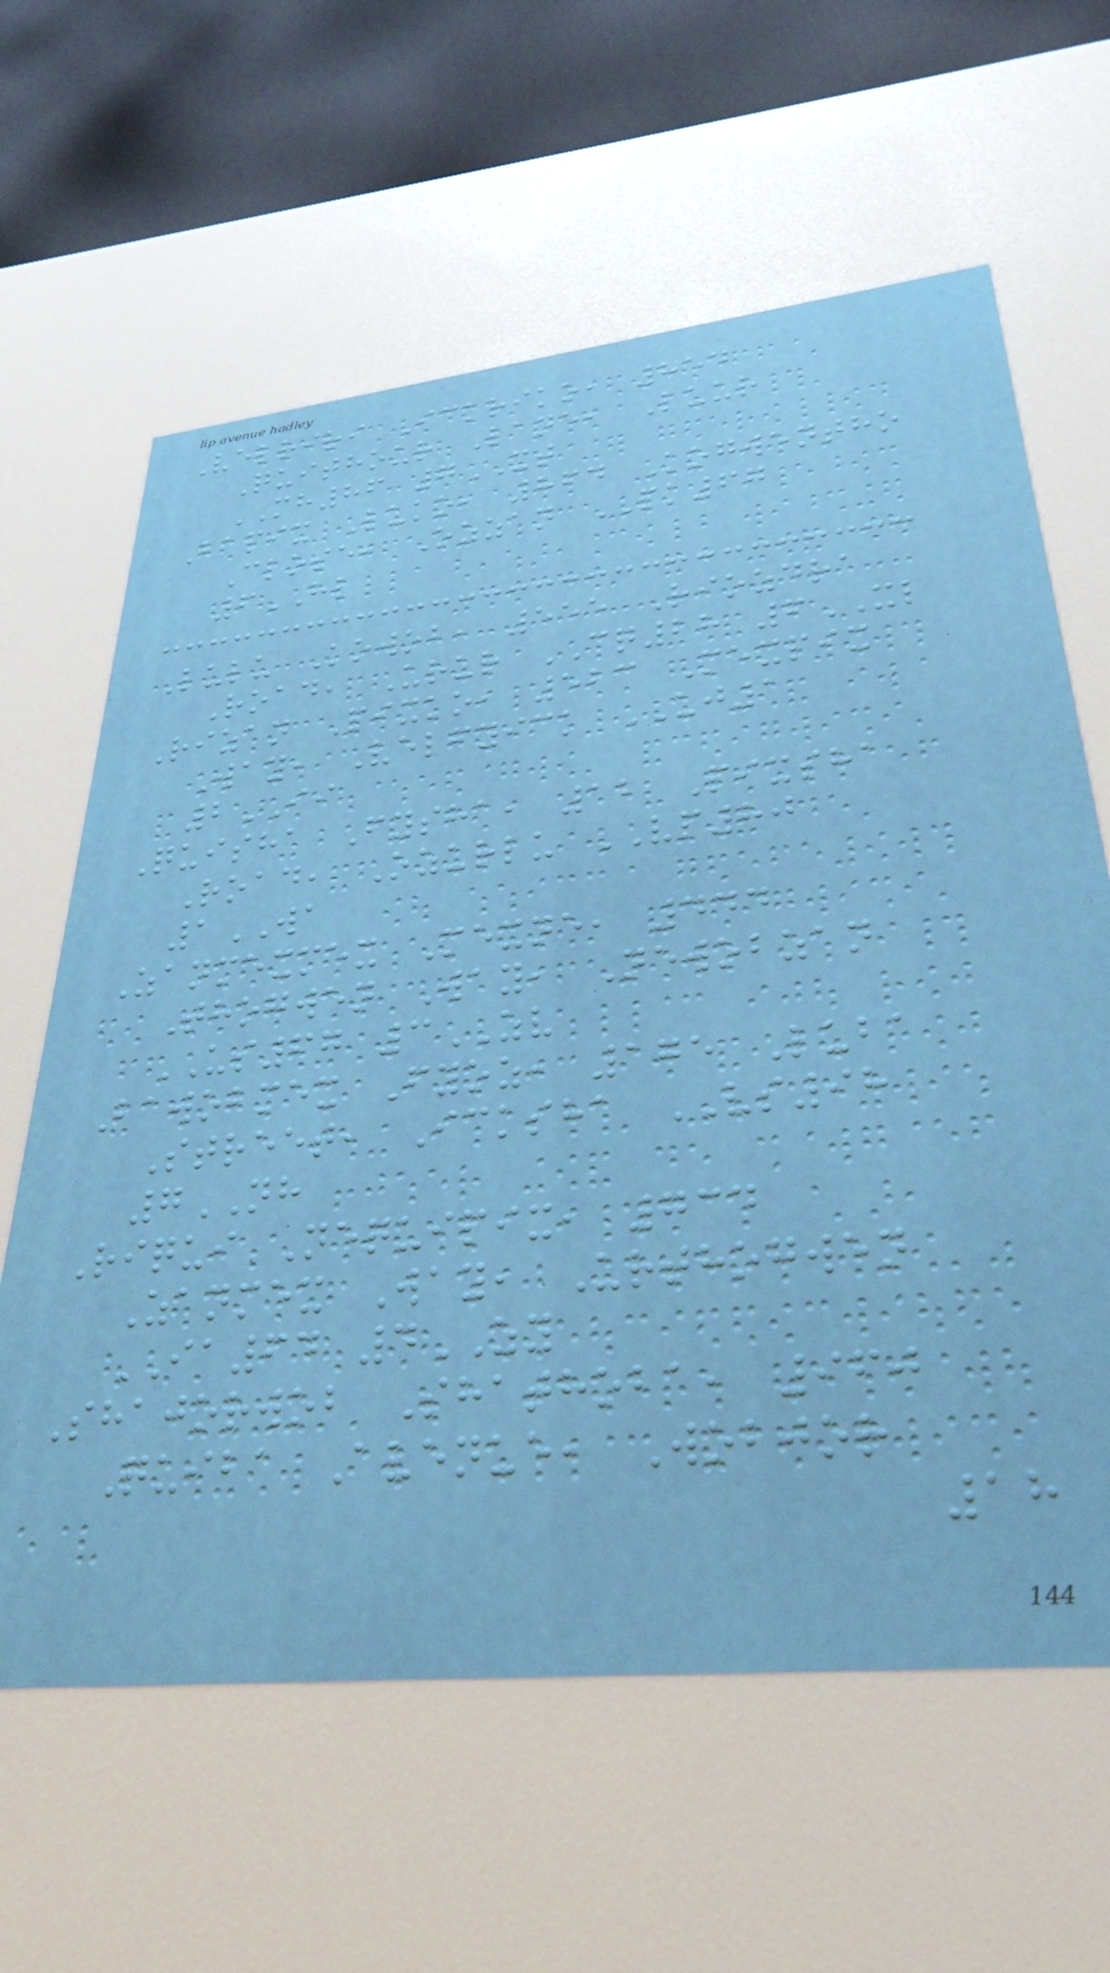Velriri Ickriko, 854
Quithour Lane, Luur
MH86 7XT
Bapix Luko, 864 Kogwentho
Close, Ozzan PK67
6HL
Lulu Kowob, 555 Riozdra
Road, Urur CQ28 6XL
Rizan Pixko, 523 Mexpix
Way, Velfyick UJ1
2II
Quisha Fysha, 12 Pixsha
Road, Ozurlu VP80
1WA
Zanmexmex Mexne, 444
Thogwen Way, Newobzan
US67 3ZV
Bawobmex Fyoz, 175 Luba
Street, Icksha VS98
7NH
Riqui Nequipix, 734
Zanmex Way, Urthogwen
IA64 4ZY
Shajorwob Shathoba, 960
Quiba Avenue, Wobjor
18
